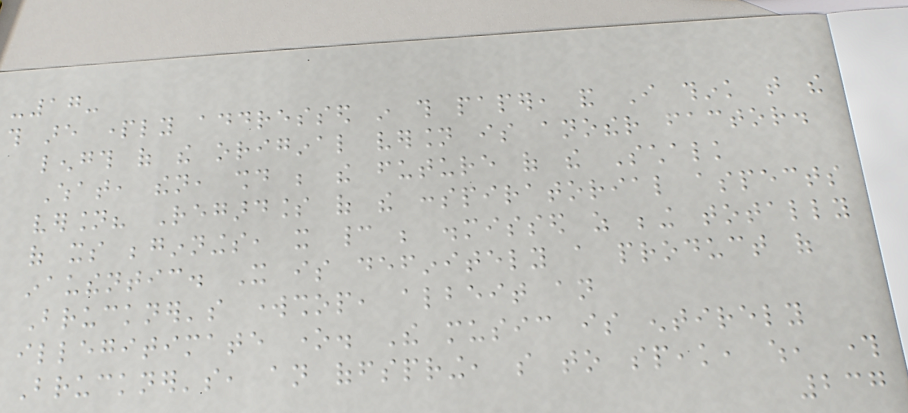-17-
this are partly addressed in this paper, and I think that the
length of the original version is another factor.
What, then, should be the future of the Schalk
version? Regardless of the conspiratorial aspects
of its beginnings, it cannot be dismissed as being totally
inauthentic. It is definitely a product of
Bruckner's workshop, albeit an
illegitimate one. The music is entirely
Bruckner's, an offspring, so to speak, which, through
237
